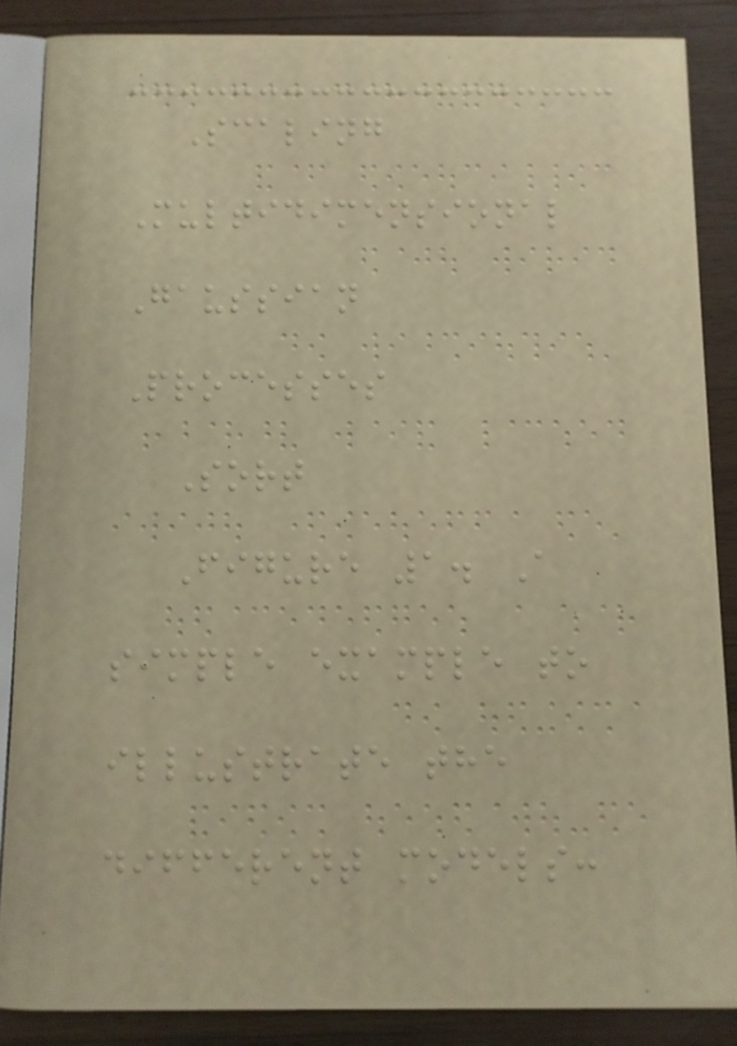Scaling
Multidimensional
Gaussian
Processes
Sort
Figure 1. A
simple example to
illustrate the
different models:
